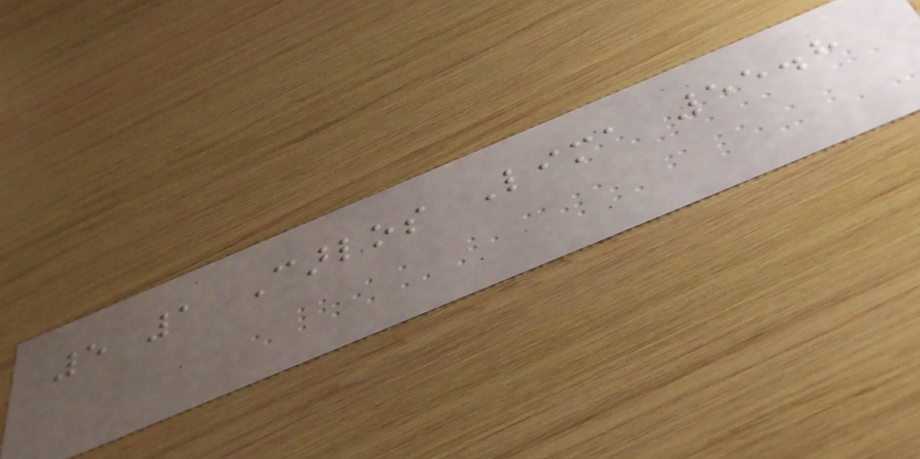5 1 Carlos Lima 55.8
